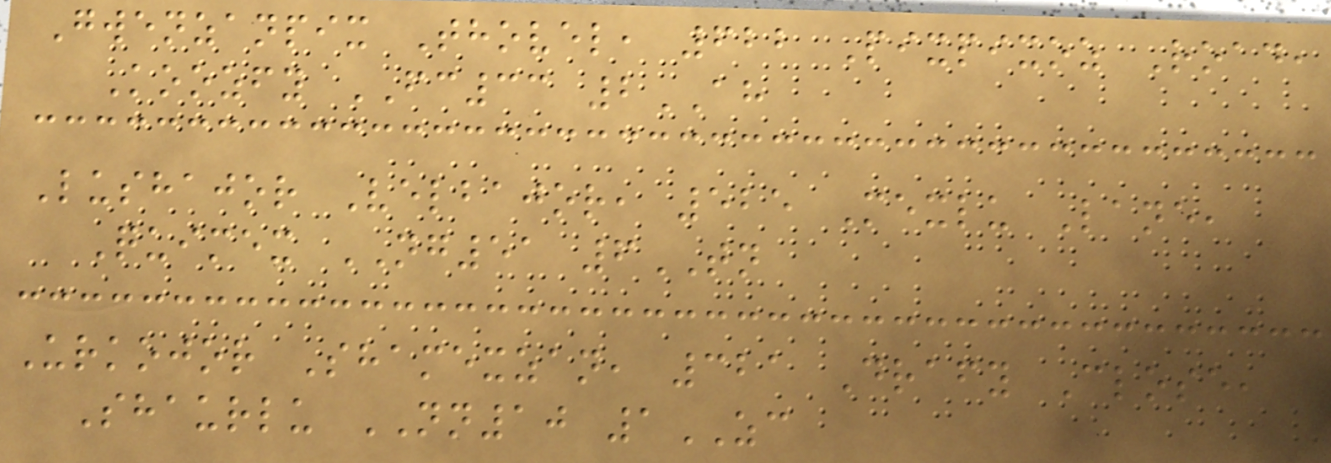Gwenzanpix Thovel, 622 Pixpixoz Road,
Koozfy FC33 2AH
Lushajor Velbajor, 525 Mexlu Lane,
Quimex NG51 6TN
Urkojor Shamexzan, 321 Drafy Close,
Shaurlu NN10 1ZC
